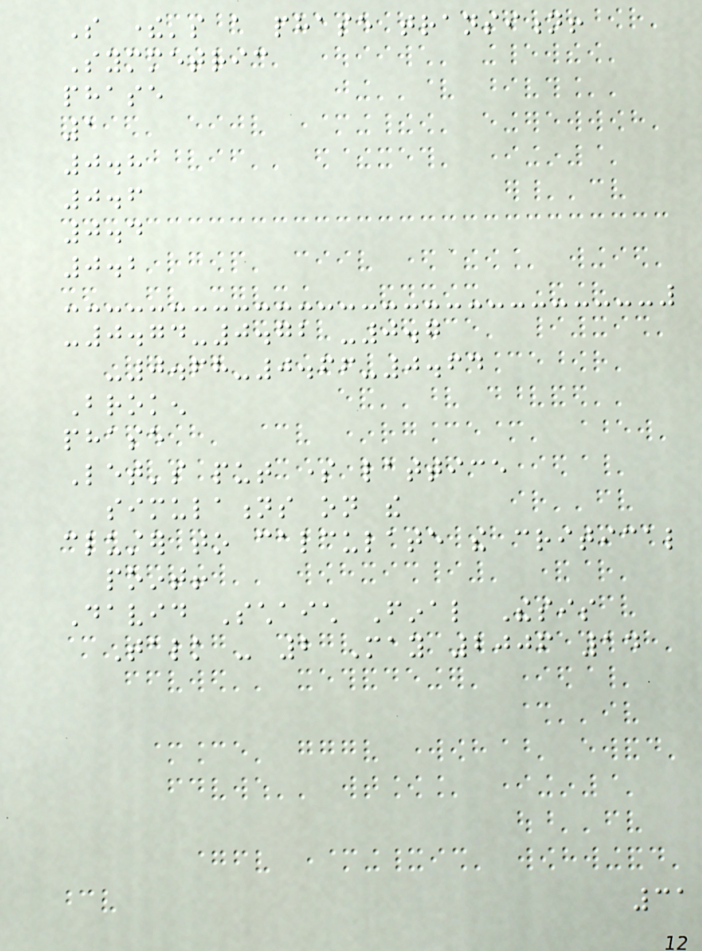So there's a phase transition!
Symmetric
phase
1
0.8
0.6
0.4
0.2
-0.74-0.72 -0.7
-0.68-0.66-0.64
Broken
phase
Let's put some lattice
simulations on the
cluster to calculate the critical
point!
David Schaich Final Thesis
Talk - 2 May 2006 14
31
